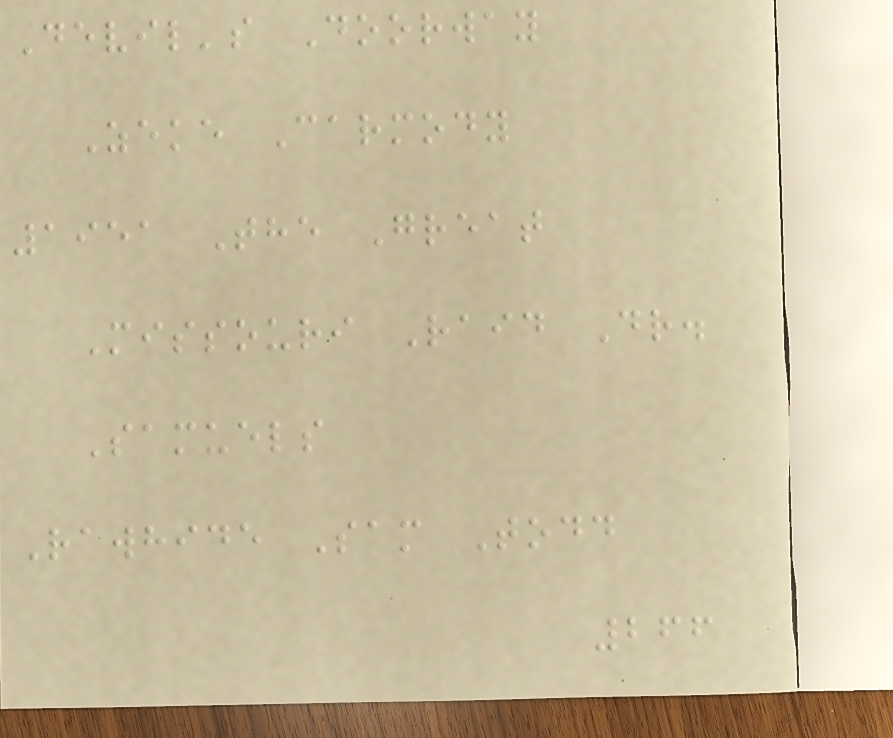Devil's Doorway
Zeke Carmody
1951 The Great
Missouri Raid Dr.
Samuels
Rawhide Sam Todd
266
